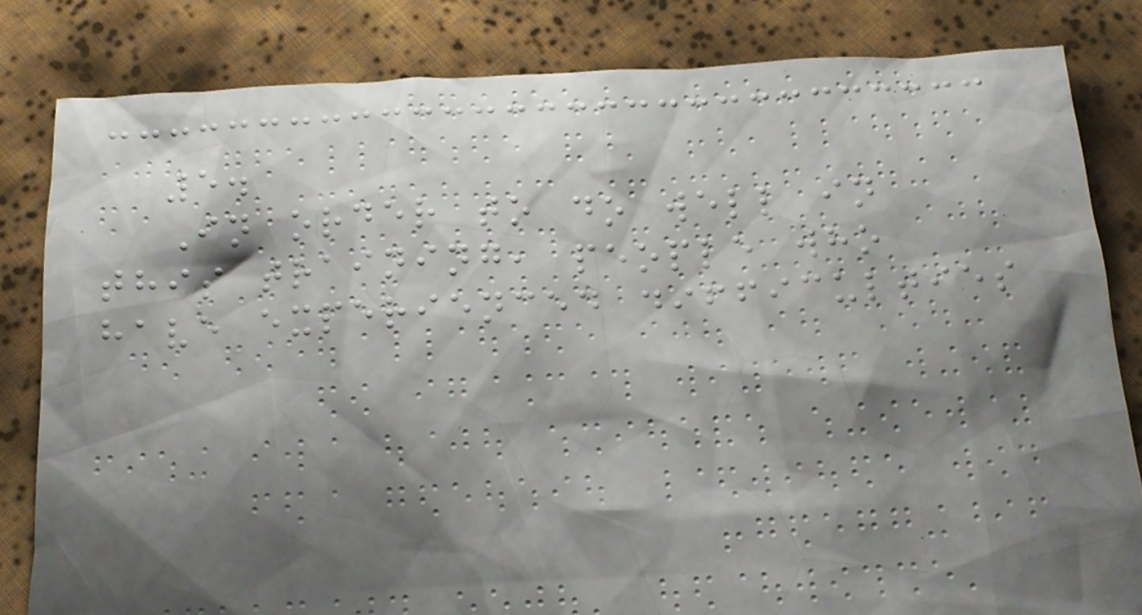5.
In order to do well in
this training, people who
have experienced difficulties
